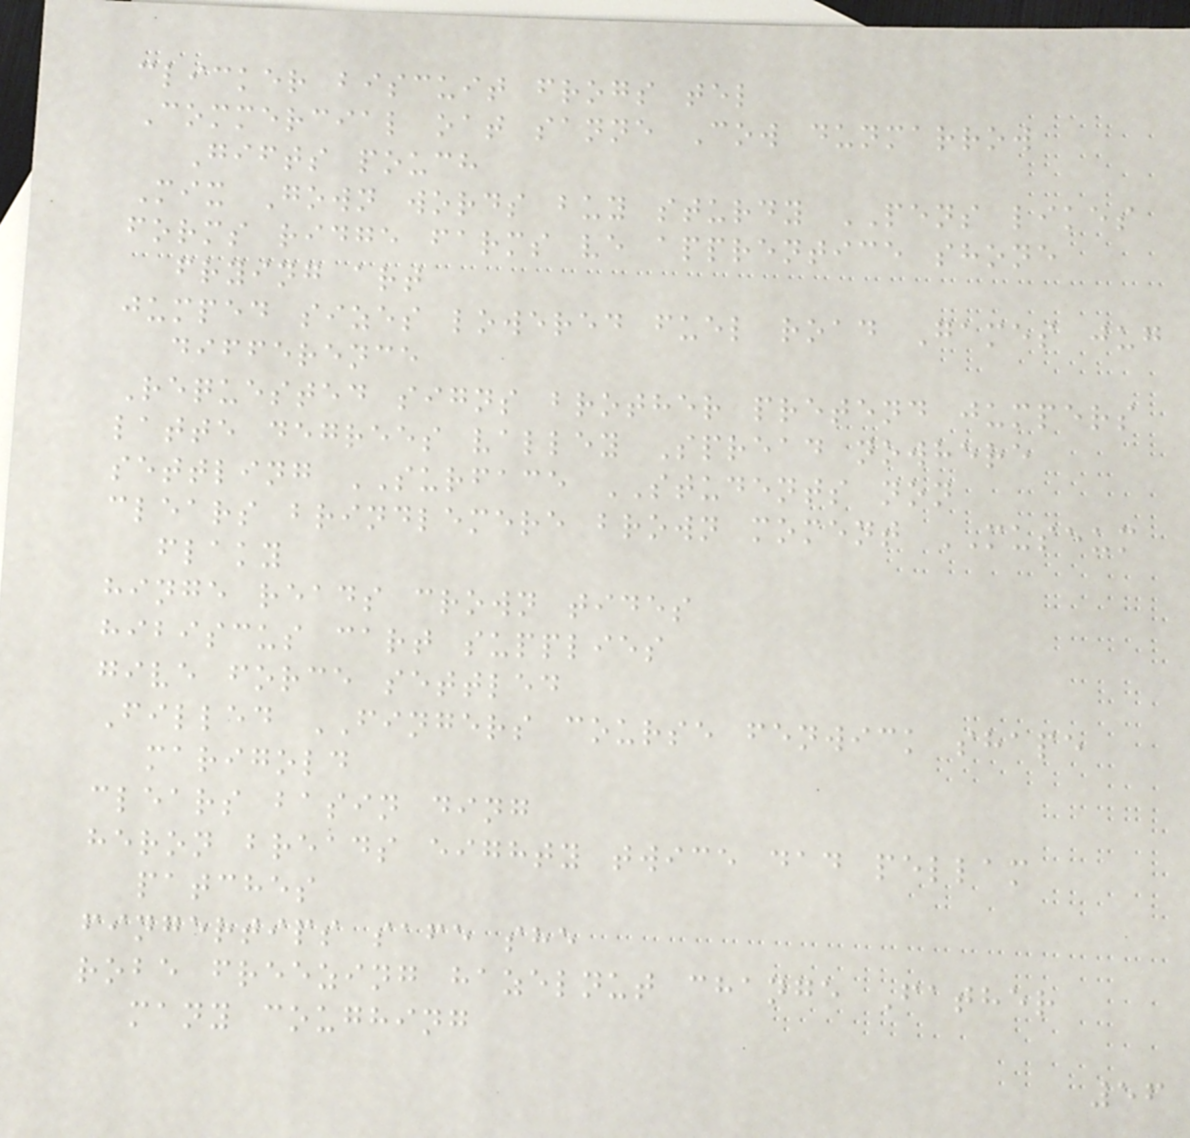clicker biscuit frogs tel
Commercial oat sanne Cow dunmarrow
Gifts pouch
Mix Gown words buy sturdy PENS likes
forms ridge farms ve apprentice shone
frying art
jumped sizes lowered fuel road Games jug
difference
Requested signs brother pretend jumpers
latte degrees valley Spread nowhere
settling SURFACE STUDENTS non
clears brindlemere brown moment MUSEUM
flaky
hinge reads crown tides
hibiscus cart supplies
give force settled
Filled FINGERS course fenwick shape
marigold
clears basin ding
heron breads eighty twice dad pellam
patches
fingertips safe she
robe freezing hazelnut change Father
many coughing
56
